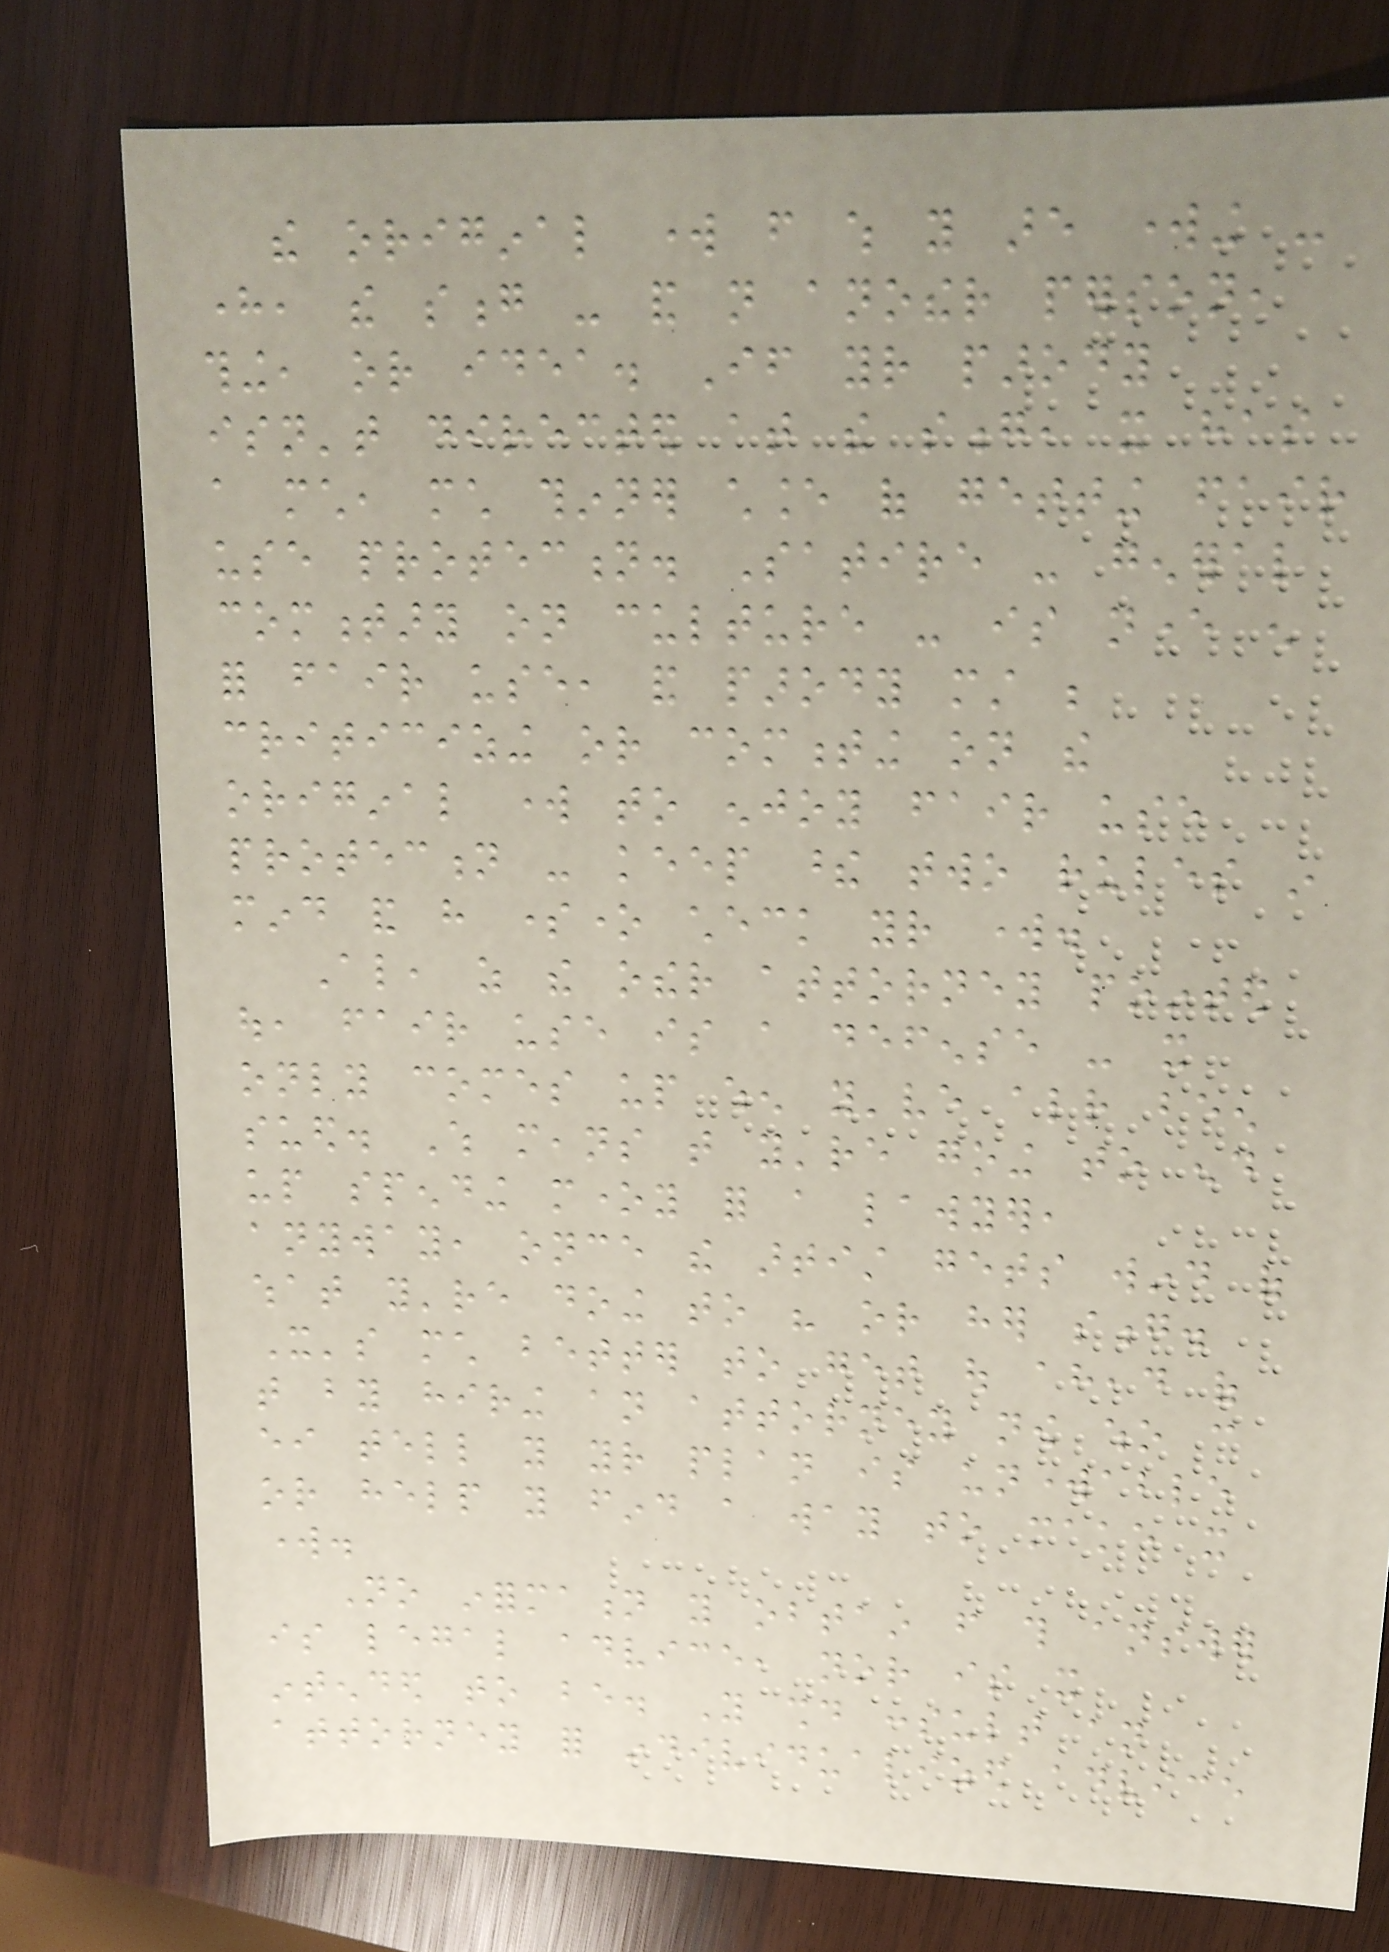the original work from which you are working -
here, the song - and not another person,
thing, or idea. If your parody
isn't directed at the song, it has
a much, much thinner chance of getting fair
use protection. Satire - general
commentary on culture - is never enough
for fair use, and parody must be
criticizing or commenting on the
original work to enjoy fair use
protection - keep these two rules in
mind and have someone check your work.
Also, as the other attorney pointed
out, fair use is a defense - it
only comes up when you've already been
sued. Which means that you're going to end
up spending money for a lawyer,
anyway, once the artist gets wind of
what you're doing to his or her song.
It's much better to get out ahead of
that by hiring an attorney now who can
either tell you your plan is unworkable
or help you find a way to make it
work.
No information you obtain from this answer
is legal advice, nor is it
intended to be. You should consult an
attorney for individualized advice
